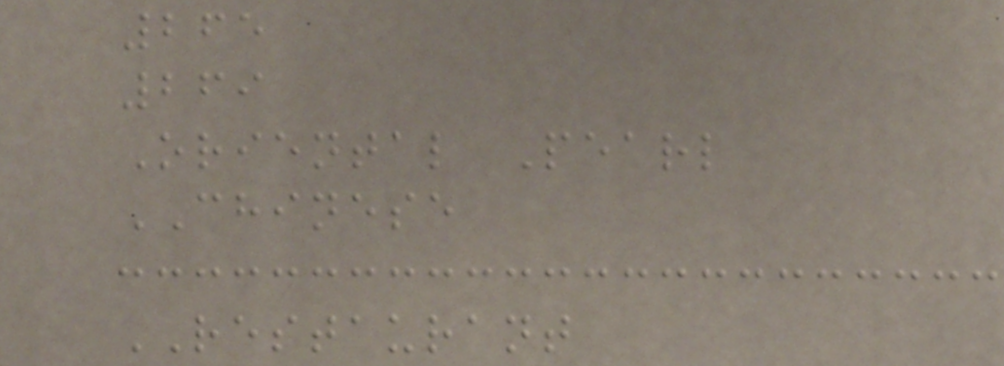265
269
Oriental Pearl
CHINESE
RESTAURANT
